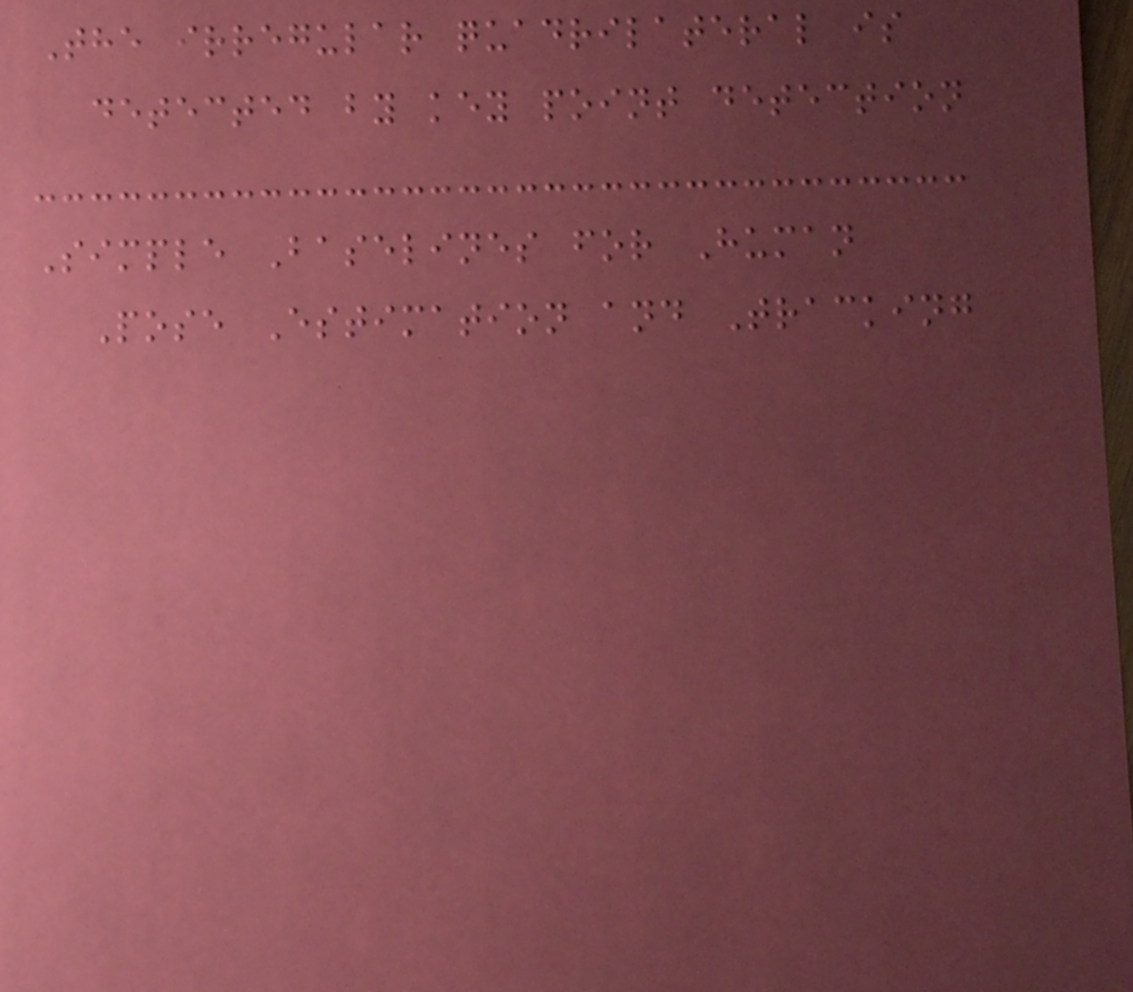The irregular quadrilateral is
detected by key point detection
Simple Baselines for Human
Pose Estimation and Tracking
